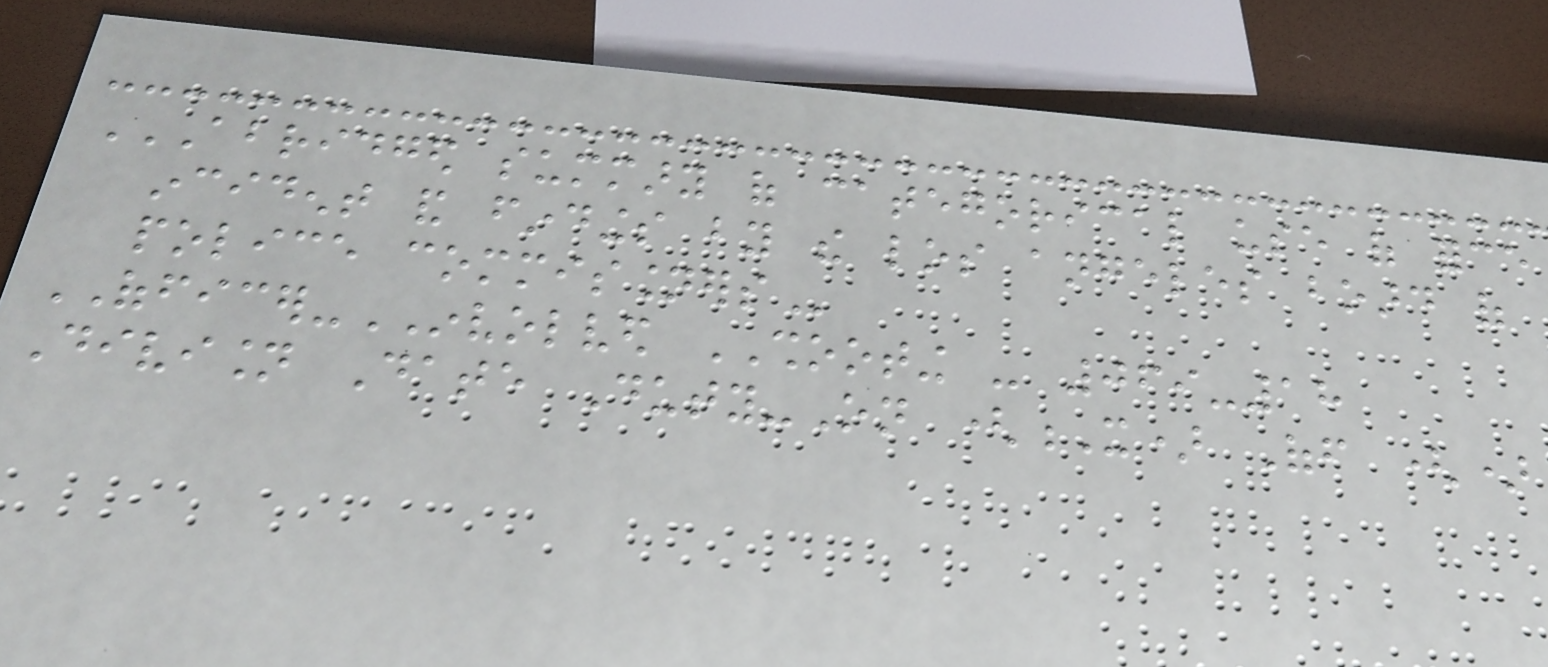ABRIDGED SUMMARY OF CATEGORICAL USE OF FORCE
INCIDENT AND FINDINGS BY THE LOS ANGELES BOARD OF
POLICE COMMISSIONERS
OFFICER-INVOLVED SHOOTING - 069-18
Division Date Duty-On (X) Off ()
